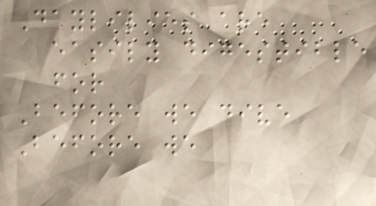Daylilies are
easily digestible
for
Before we dive
Before we
